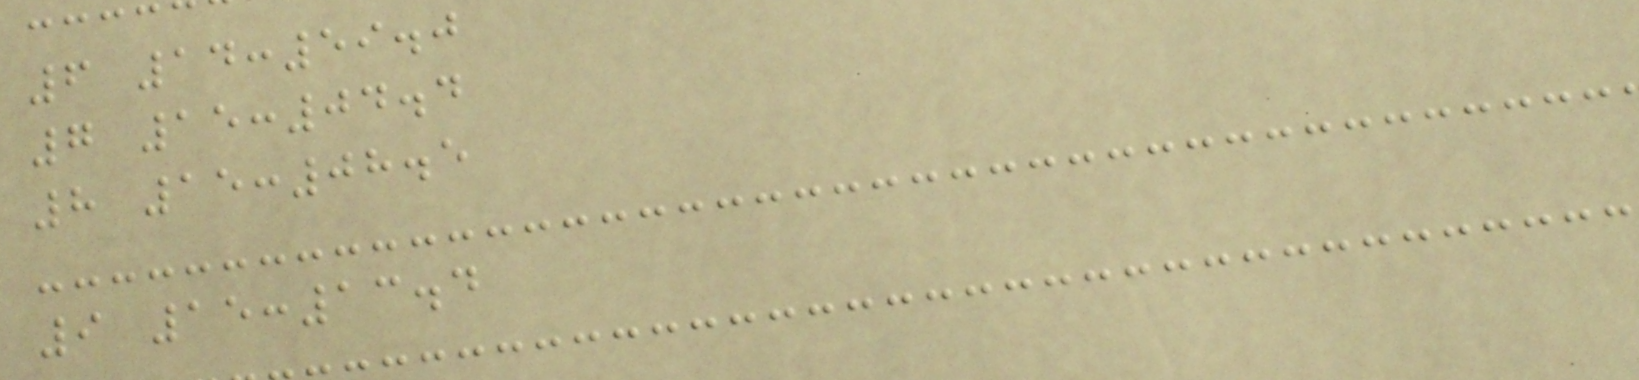6 14:59.0
7 15:04.4
8 15:08.5
9 15:13.4
